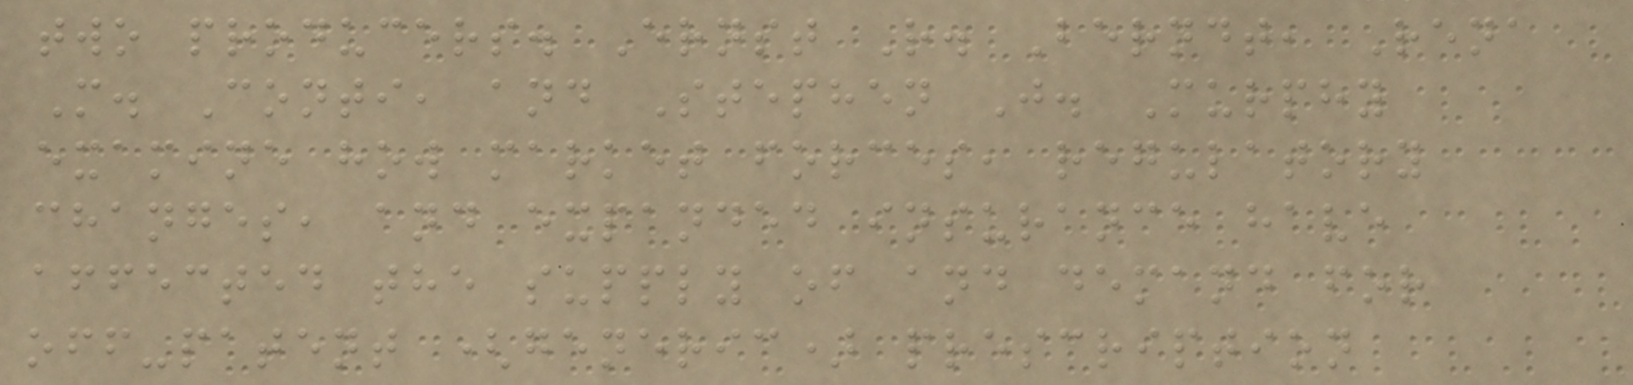two producers. Ernst R. Berndt, Rena
M. Conti, and Stephen J. Murphy
examine how market forces, regulatory
changes, and expanded insurance have
affected the supply of and demand for
off-patent (generic) prescription
